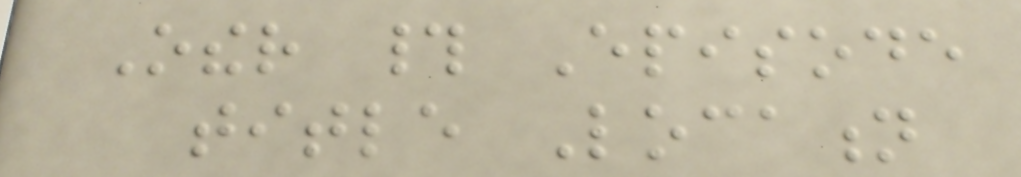Other # Episode
title Location
